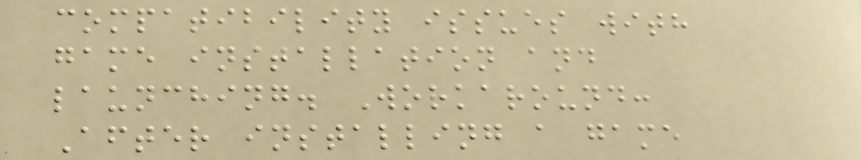compatibility issues with
game installation and
launching. Workaround:
After installing a game
